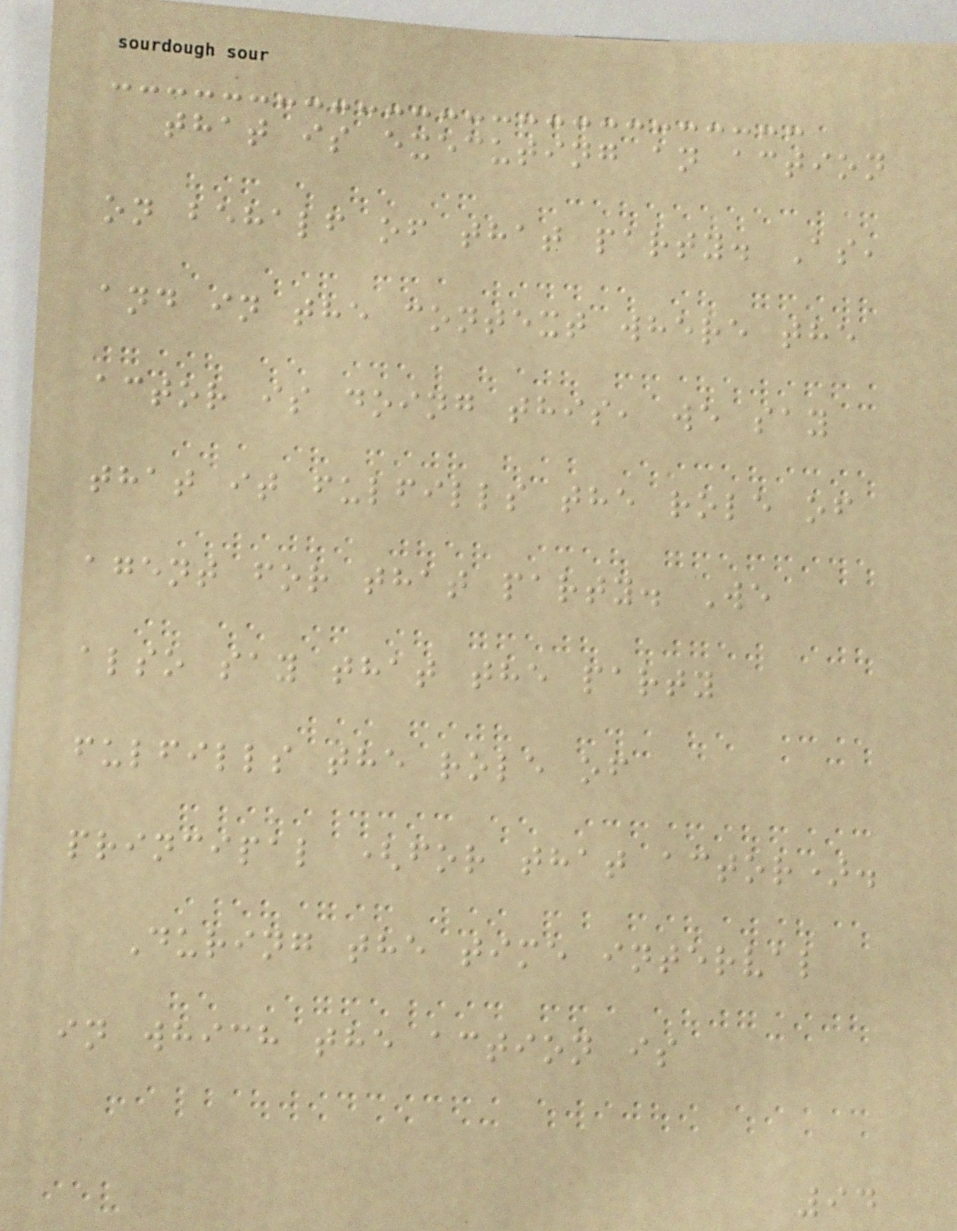that is executing an action
on behalf of that party. As,
and in the context where the
actor is doing this, we say
that it fulfills the role of
agent for that party. We
also say that the party
fulfills the role of
principal (for that actor).
During the time interval
in which the action is
94
